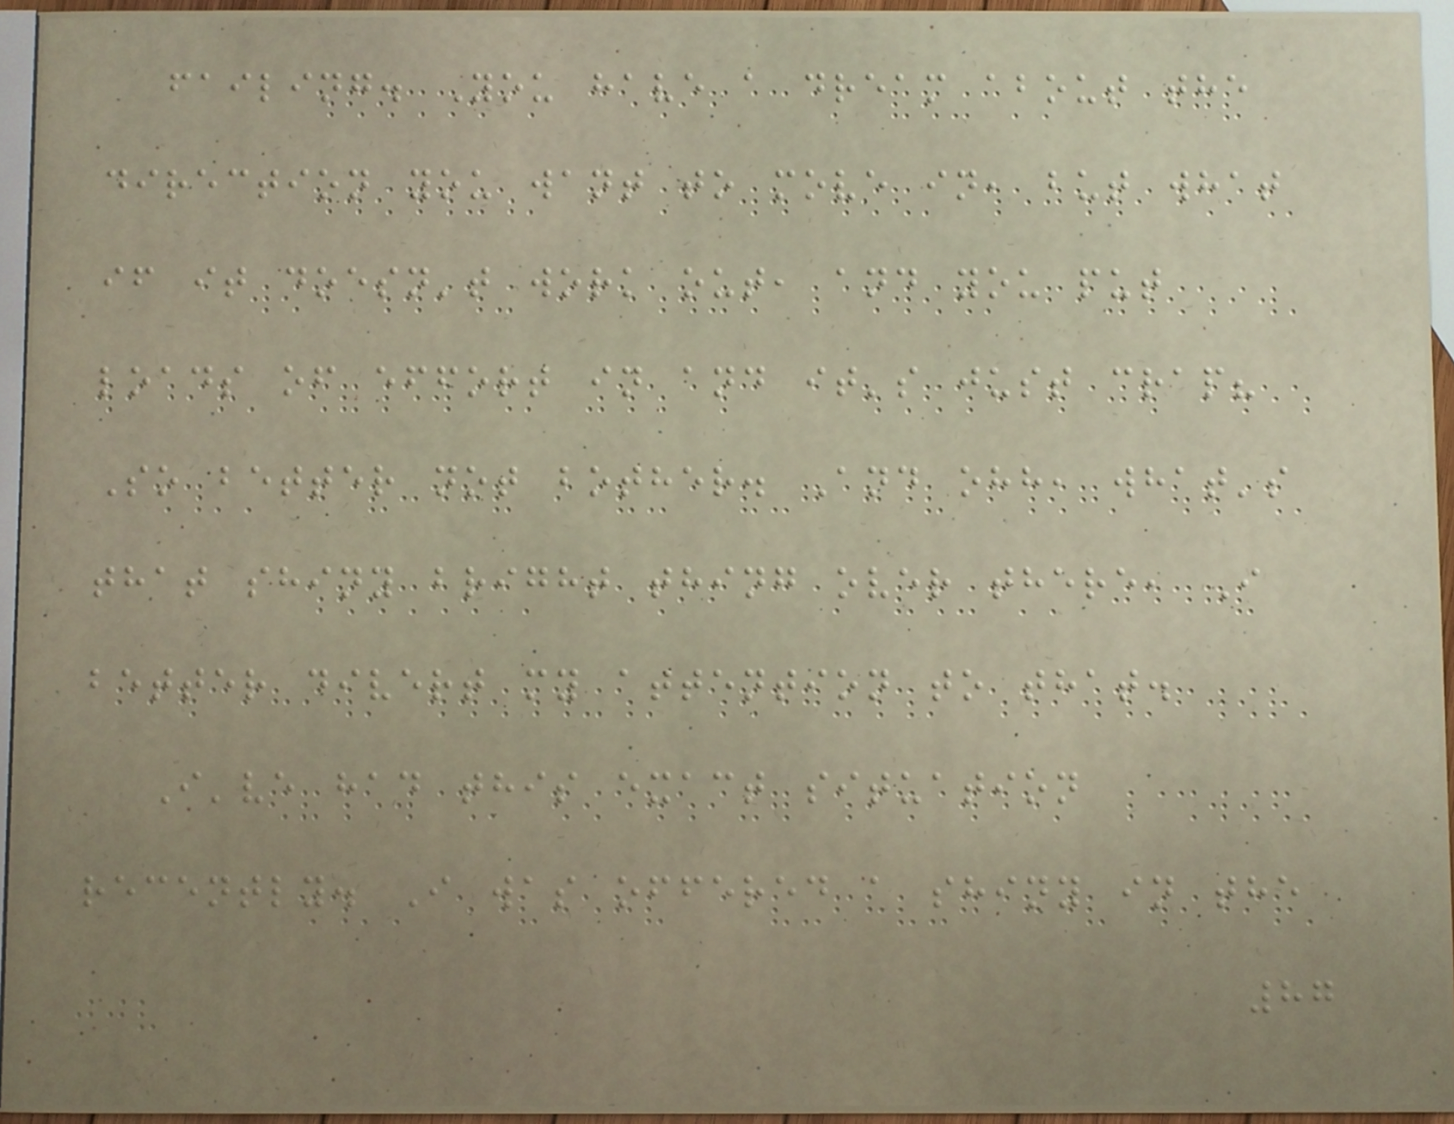failing. You have a dream about the
direction you want to move in, but what
if it doesn't work out, and you put
loads of effort in and it's just crap?
So better not bother. And ohh, what's
that shiny bright thing over there, I
better divert my attention to that.
I've had this exact situation
recently. I was offered a shiny in the
87
